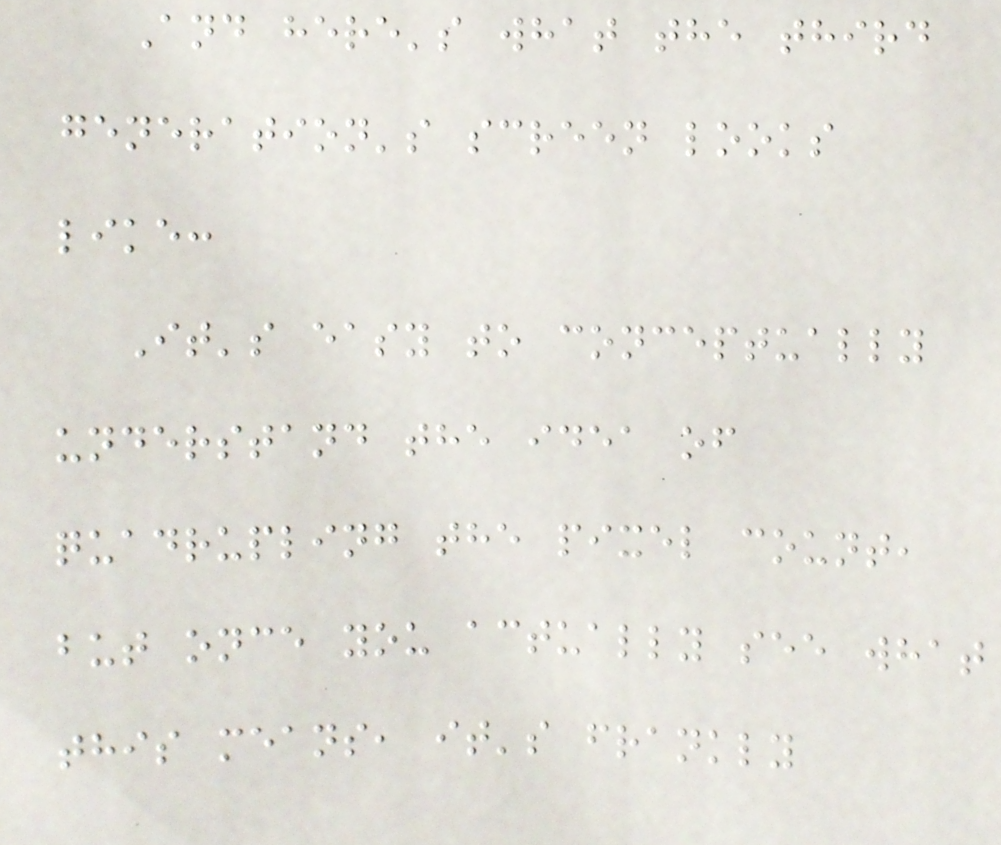And here's what the third
generation's screen looks
like:
It's easy to conceptually
understand the idea of
quadrupling the pixel count,
but once you actually see what
this means, it's frankly
